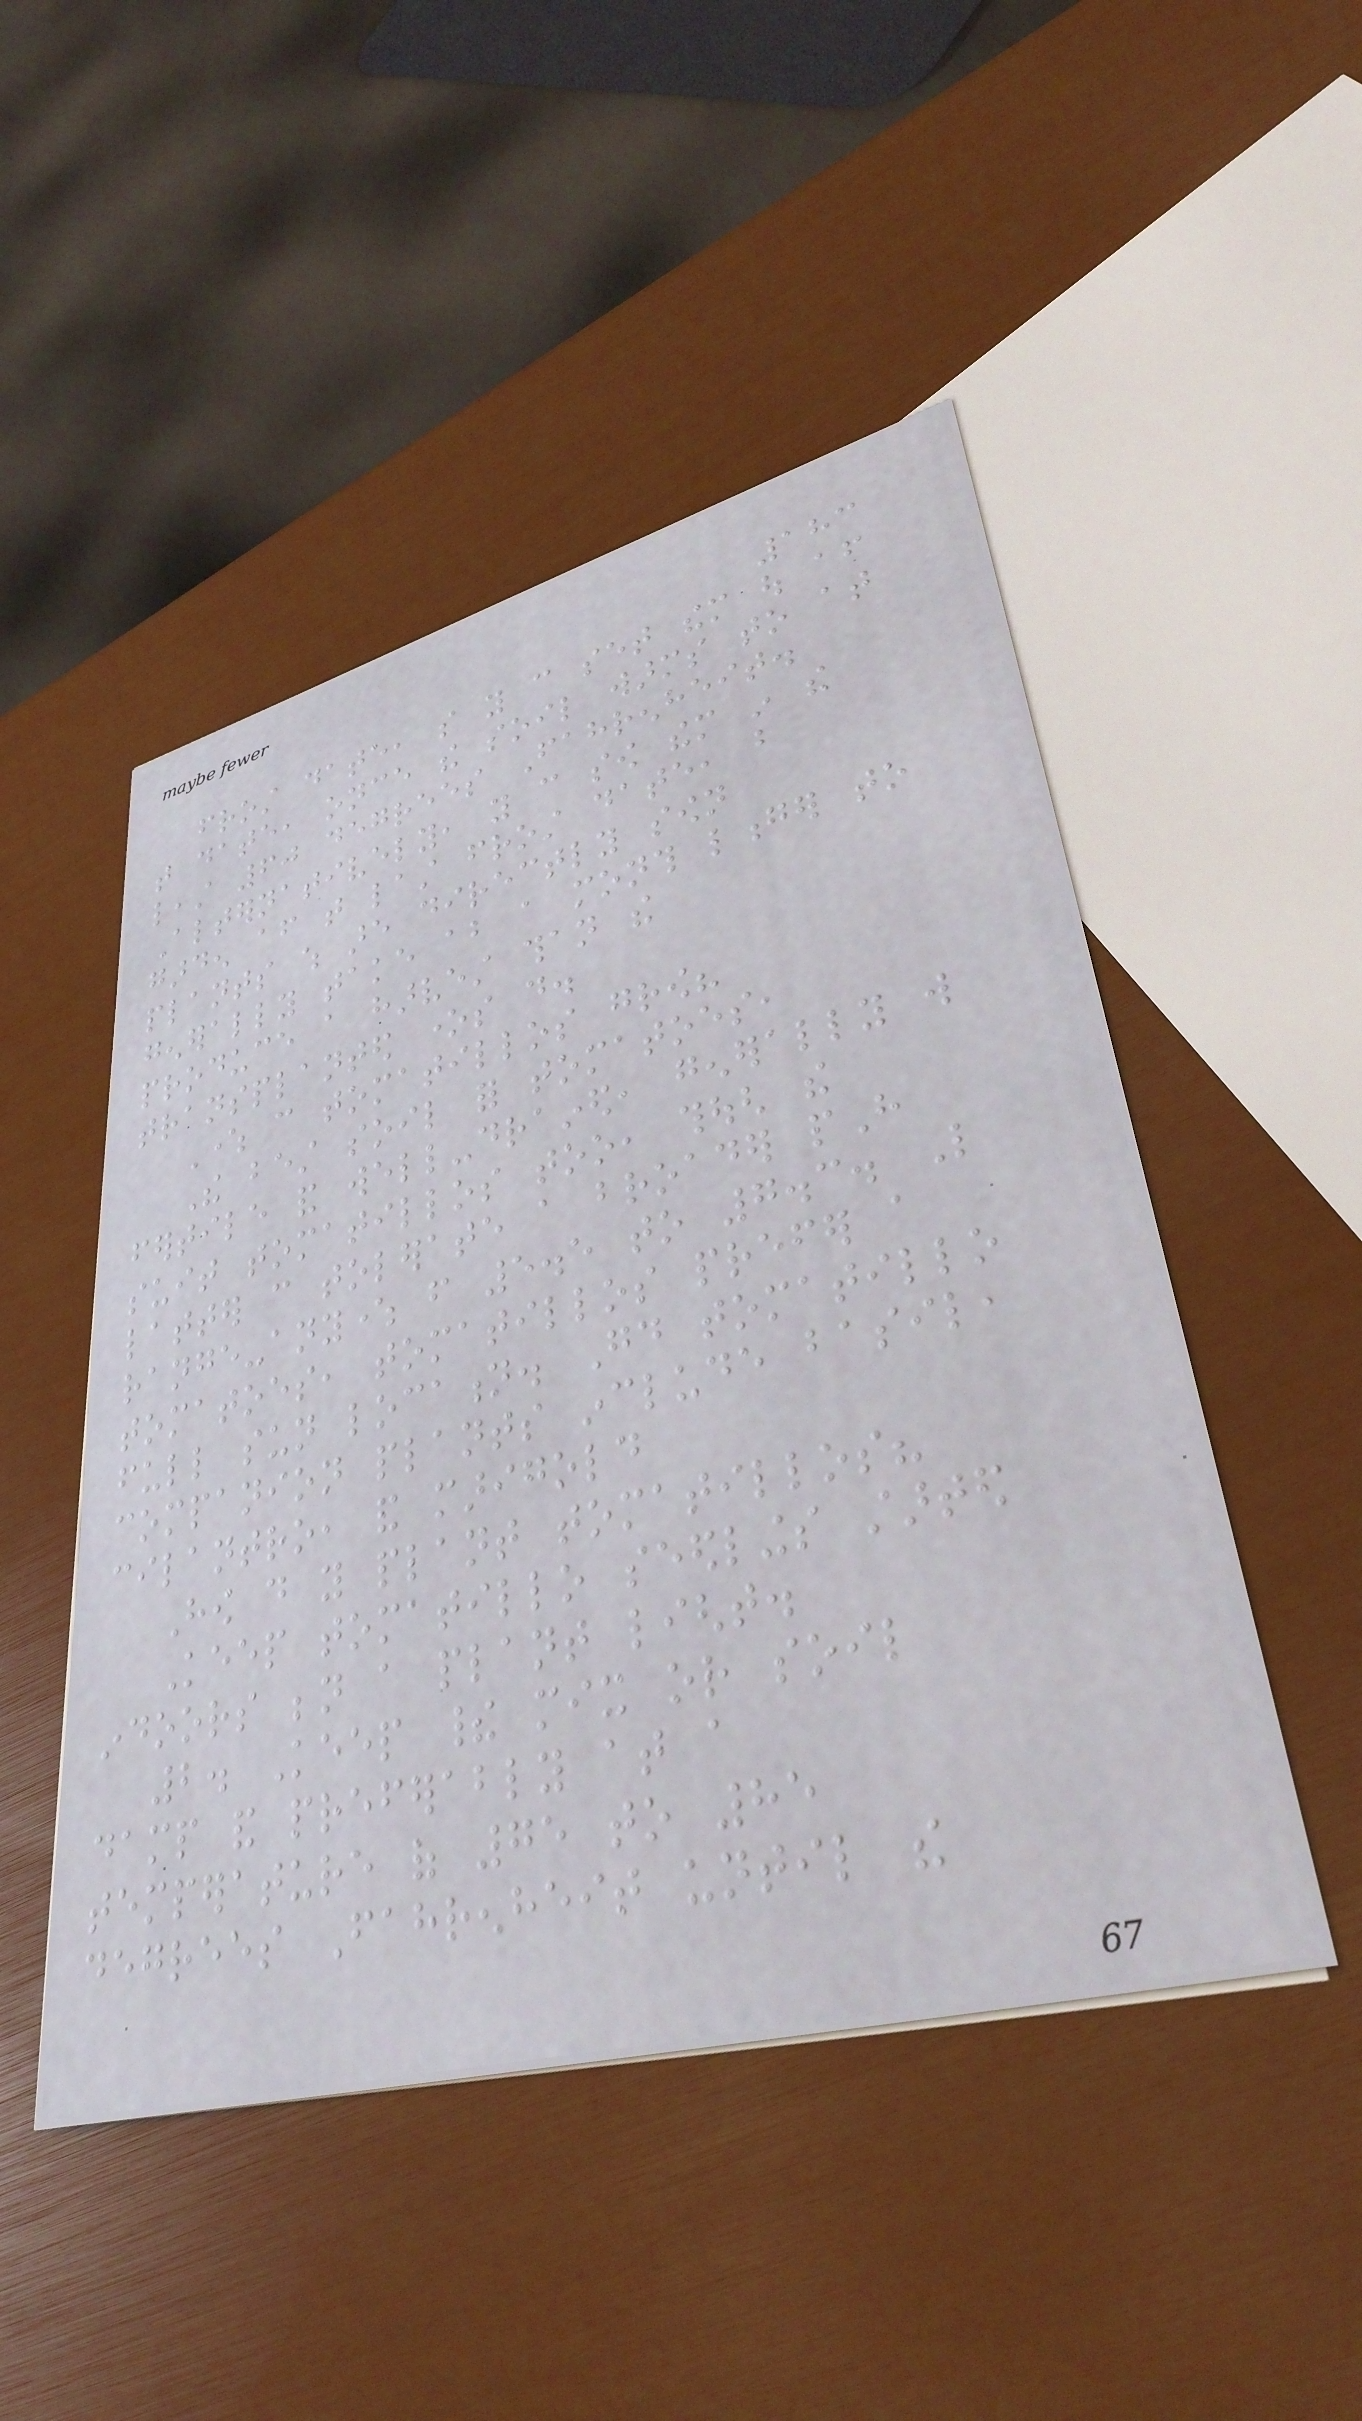183
frost date, so you can set them out after
that date, once the soil warms to at
least 60 degrees Fahrenheit.
Alternatively, you can sow them in the
garden after that last frost date, but
plants which are directly sown
generally take about a month longer to
produce a harvest than the
transplanted ones do.
Where can tomatillos grow?
The best soil for tomatoes,
fertile and well-drained, generally will
suit tomatillos too, though the
latter can tolerate a broader pH
range-anywhere from 5.5 to 7.3. Like
tomatoes, tomatillos prefer a
full sun location. Good tomatillo
companion plants include basil,
cilantro, and marigold
How do you plant tomatillos?
Keep tomatillo seedlings started
indoors beneath a plant light.
2. Keep their mix or soil
damp and preferably at a
temperature of 75 to 85
degrees Fahrenheit until the
